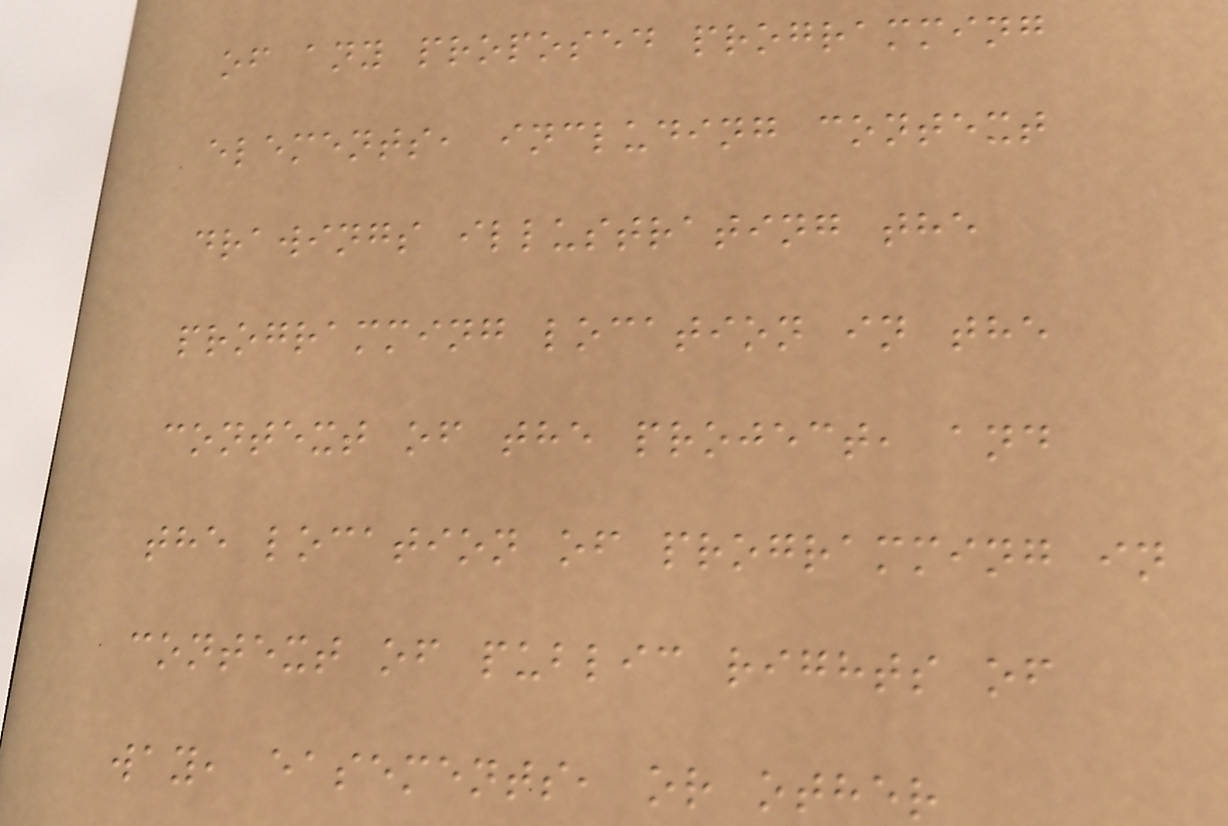of any proposed programming
elements, including context
drawings illustrating the
programming location in the
context of the project, and
the location of programming in
context of public rights of
way, easements, or other
